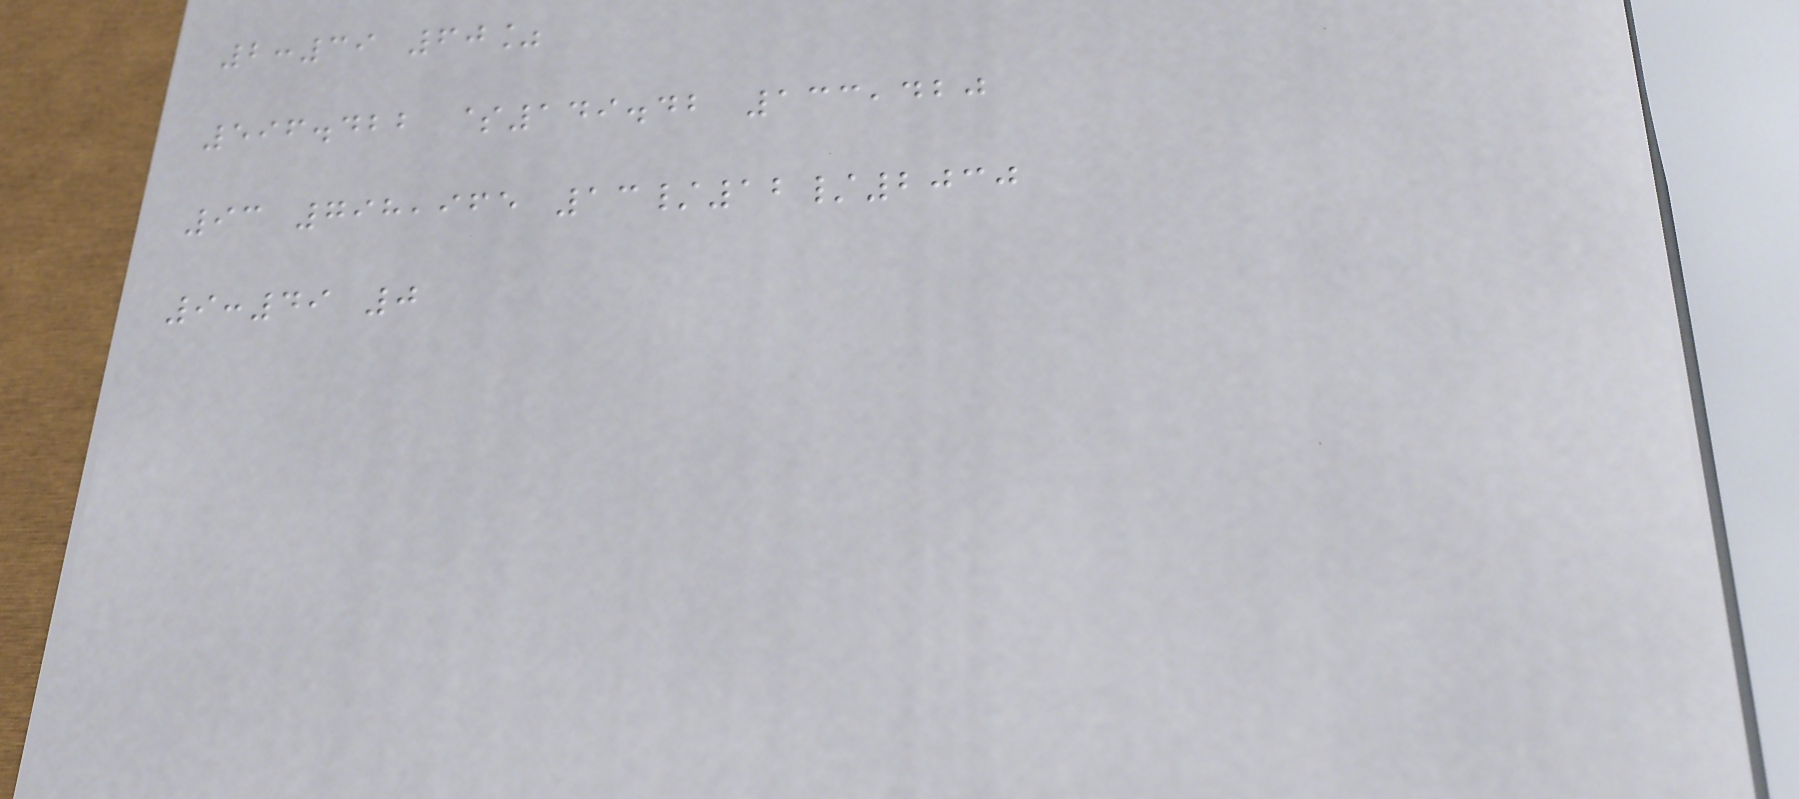2:39 60%
596.422 $149.42 133,420
93 798,965 13/12/2030
9:49 0
